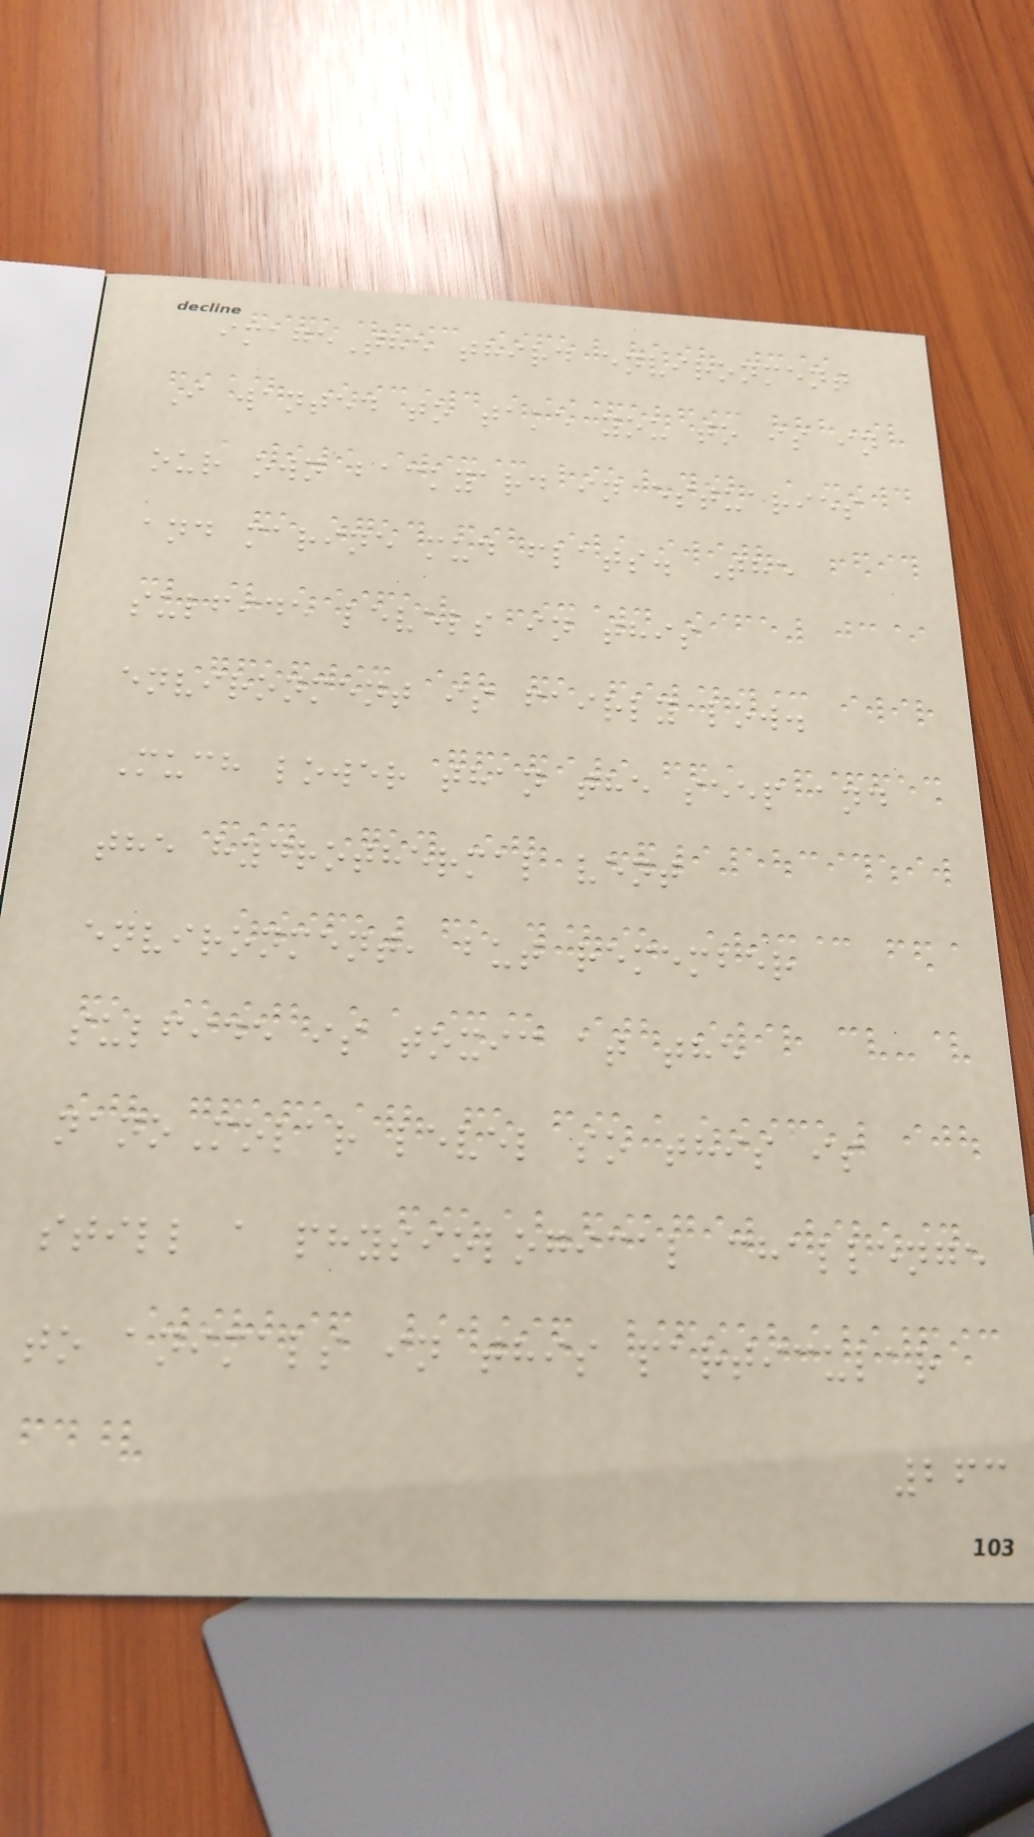imageThe third environment
I wanted to take you to is in
our own backyard in estuaries
and marine mud flats. The
sulfide levels in this
environment is fairly low.
Much lower than the seep and
the hydrothermal vent
environment, but remember
sulfide is toxic at the
nanoMolar level so this is
still a physiological challenge
to animals in this particular
263
